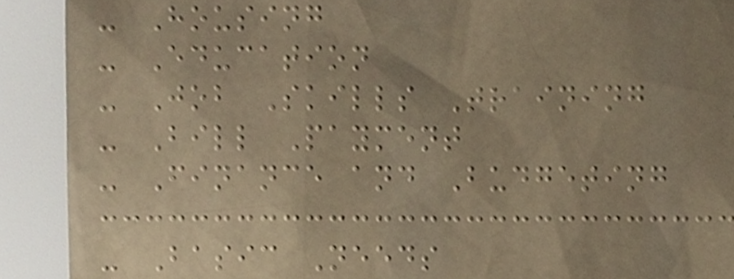- Housing
- Education
- Job Skills Training
- Bill Payment
- Finance and Budgeting
- Basic Needs
